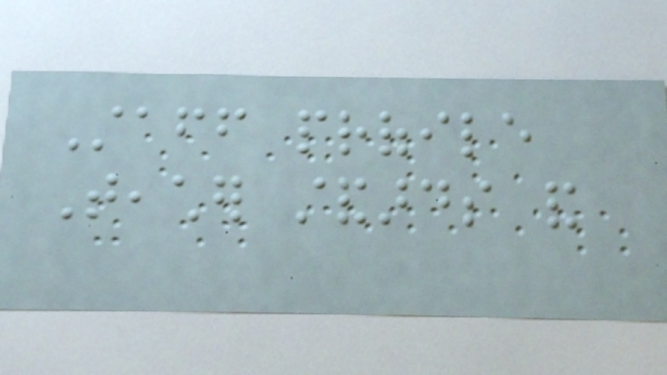Staff profile
Teacher standards and
